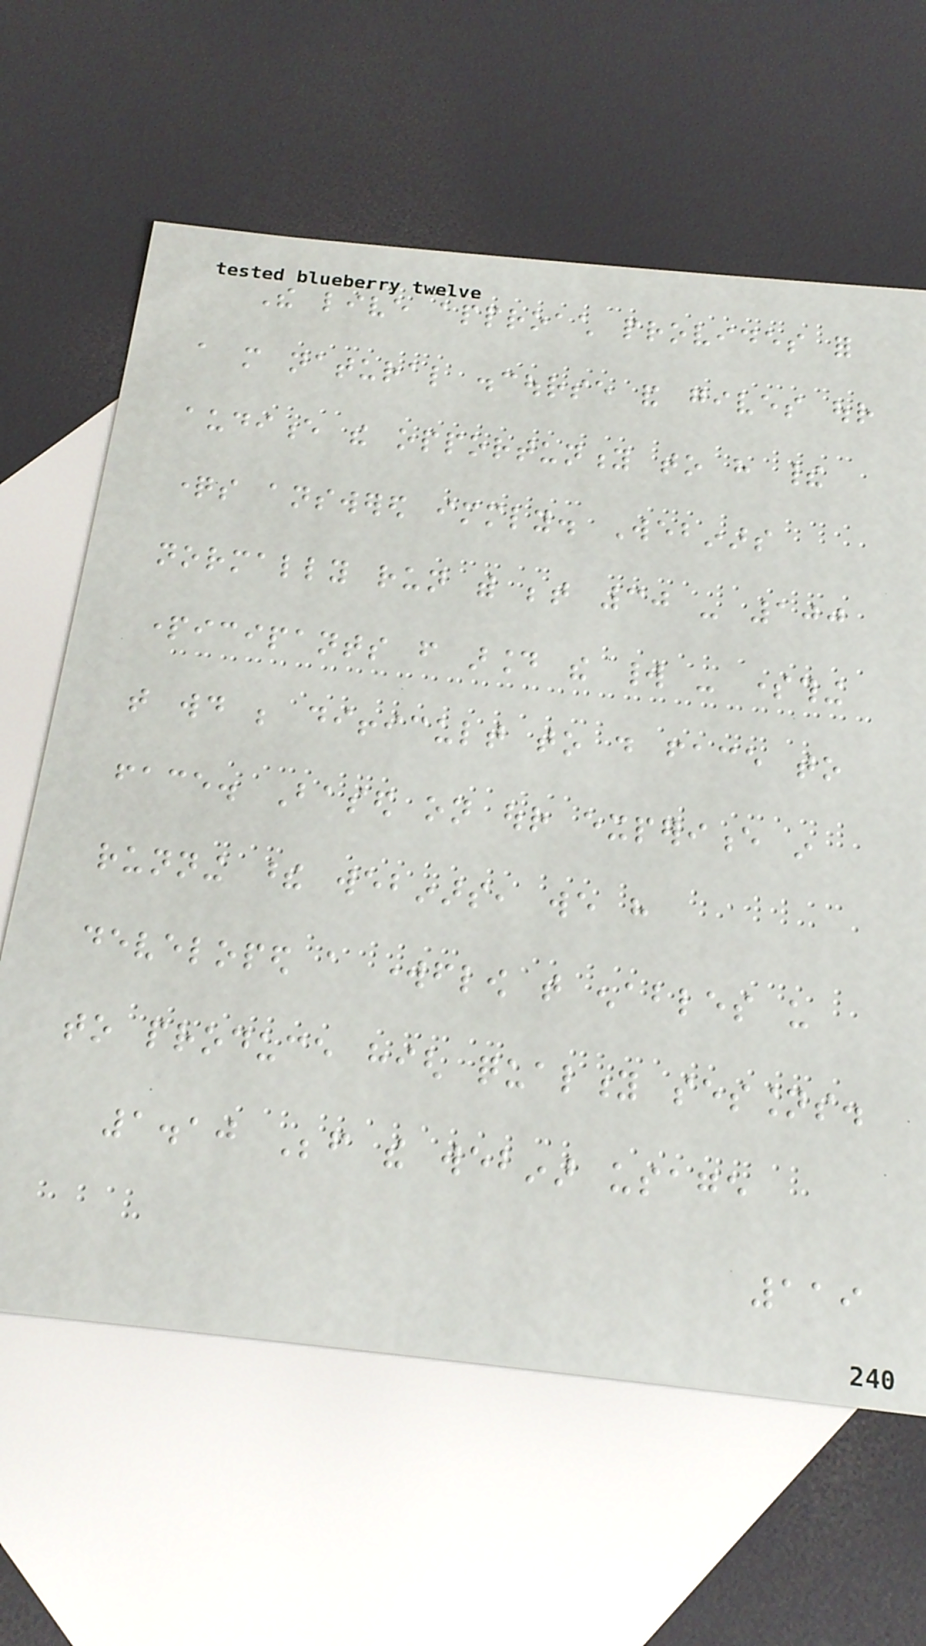The live approach provides for
a more natural discourse and gives our
audience the opportunity to have their
questions answered immediately. Webinars
normally run with between 30 - 100
participants from around the world - something
that would be difficult to do face to
face. Based on our experience in
running these webinars, we have
developed a workflow that enables us
to produce high quality sessions.
1.10 Before the webinar usage
119
